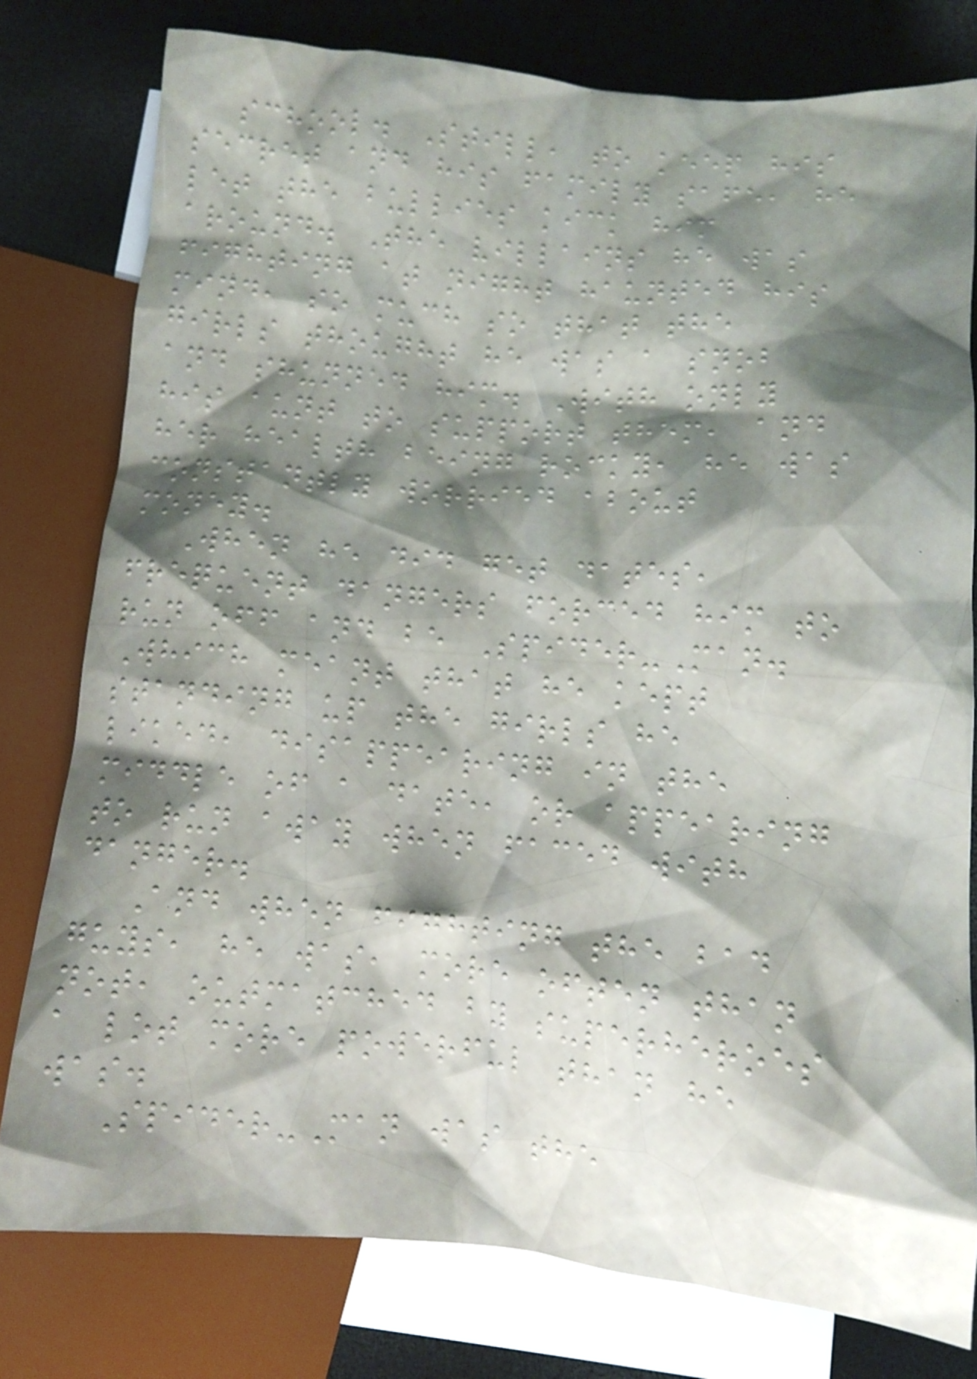school. Still, to keep his
secret and his family safe, he
let the bullies kick him
around. The villains he was
fighting at night haunted his
mind, so much so that the
girls thought he was a snob
and shunned him. With only
his aunt to support them, and
her health being rocky, he was
constantly worried about
money.
When he did get dates,
frequent dangers forced him to
run off and be Spider-Man.
Which meant that he kept
standing up the girls he
liked, disappearing in the
middle of a date, or appearing
to run away when faced with
danger.
And when fighting the bad
guys, he was, more often than
not, outmatched by superheroes
a lot more powerful than he
was.
Spider-Man was the
